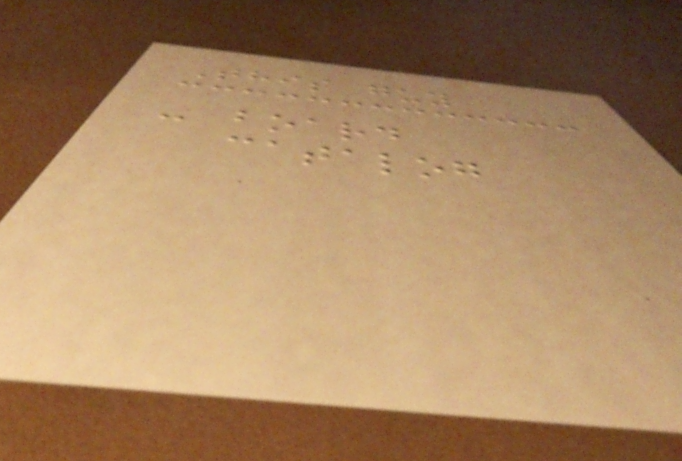This guy
- board
catalog
